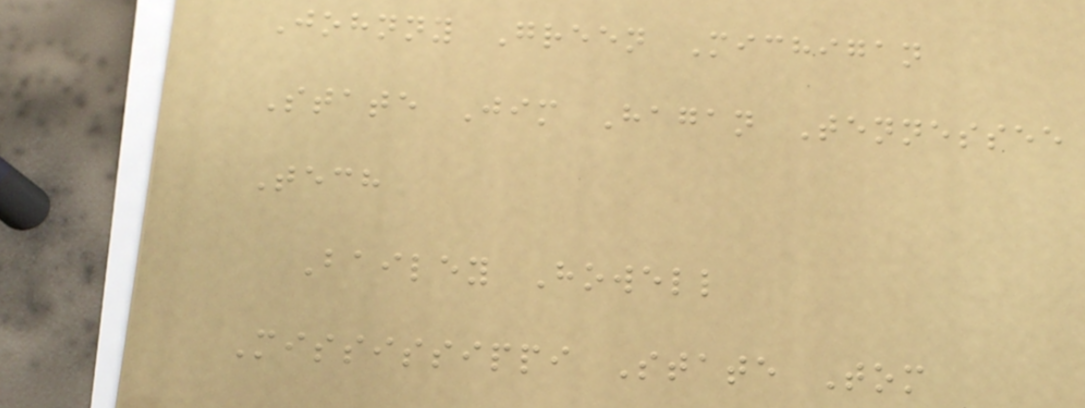Johnny Green Michigan
State Jim Hagan Tennessee
Tech
Bailey Howell
Mississippi State Tom
